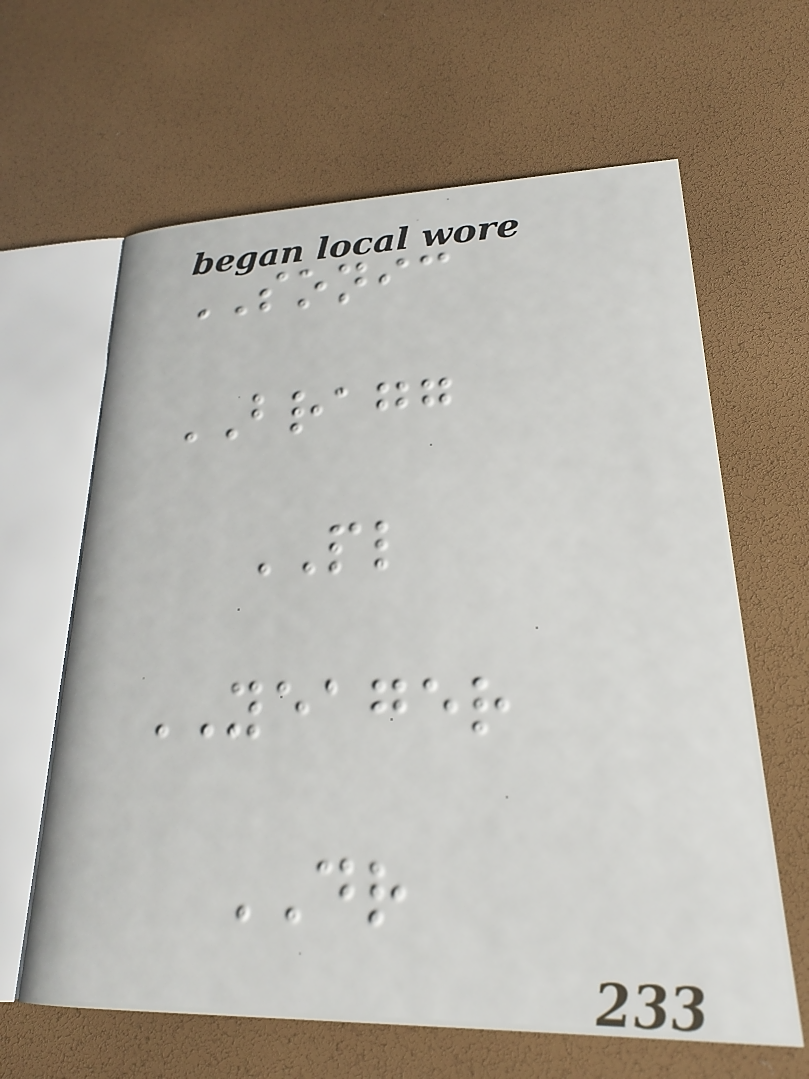SONIC
BRAGG
PL
YEAGER
DR
